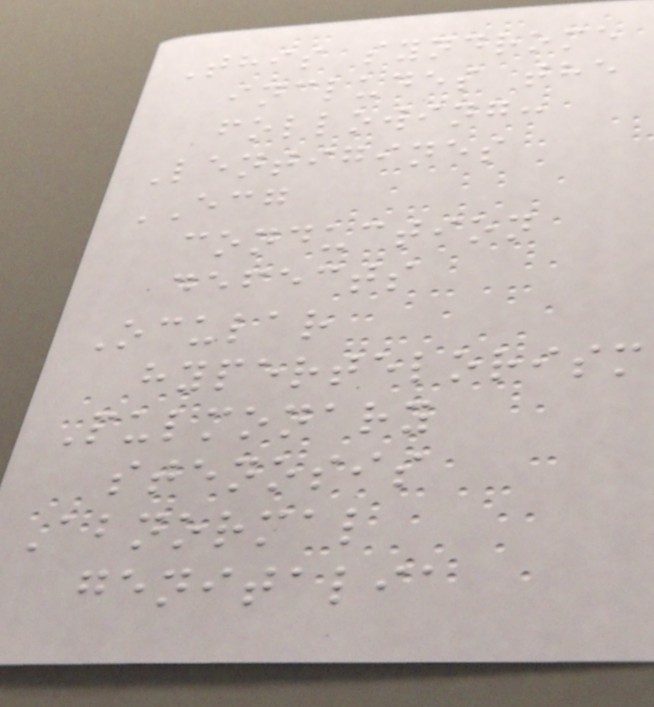This syndrome
includes the
following:
Lentigines
ECG
conduction
defects
Ocular
hypertelorism
Pulmonary
stenosis
Abnormal
genitalia
